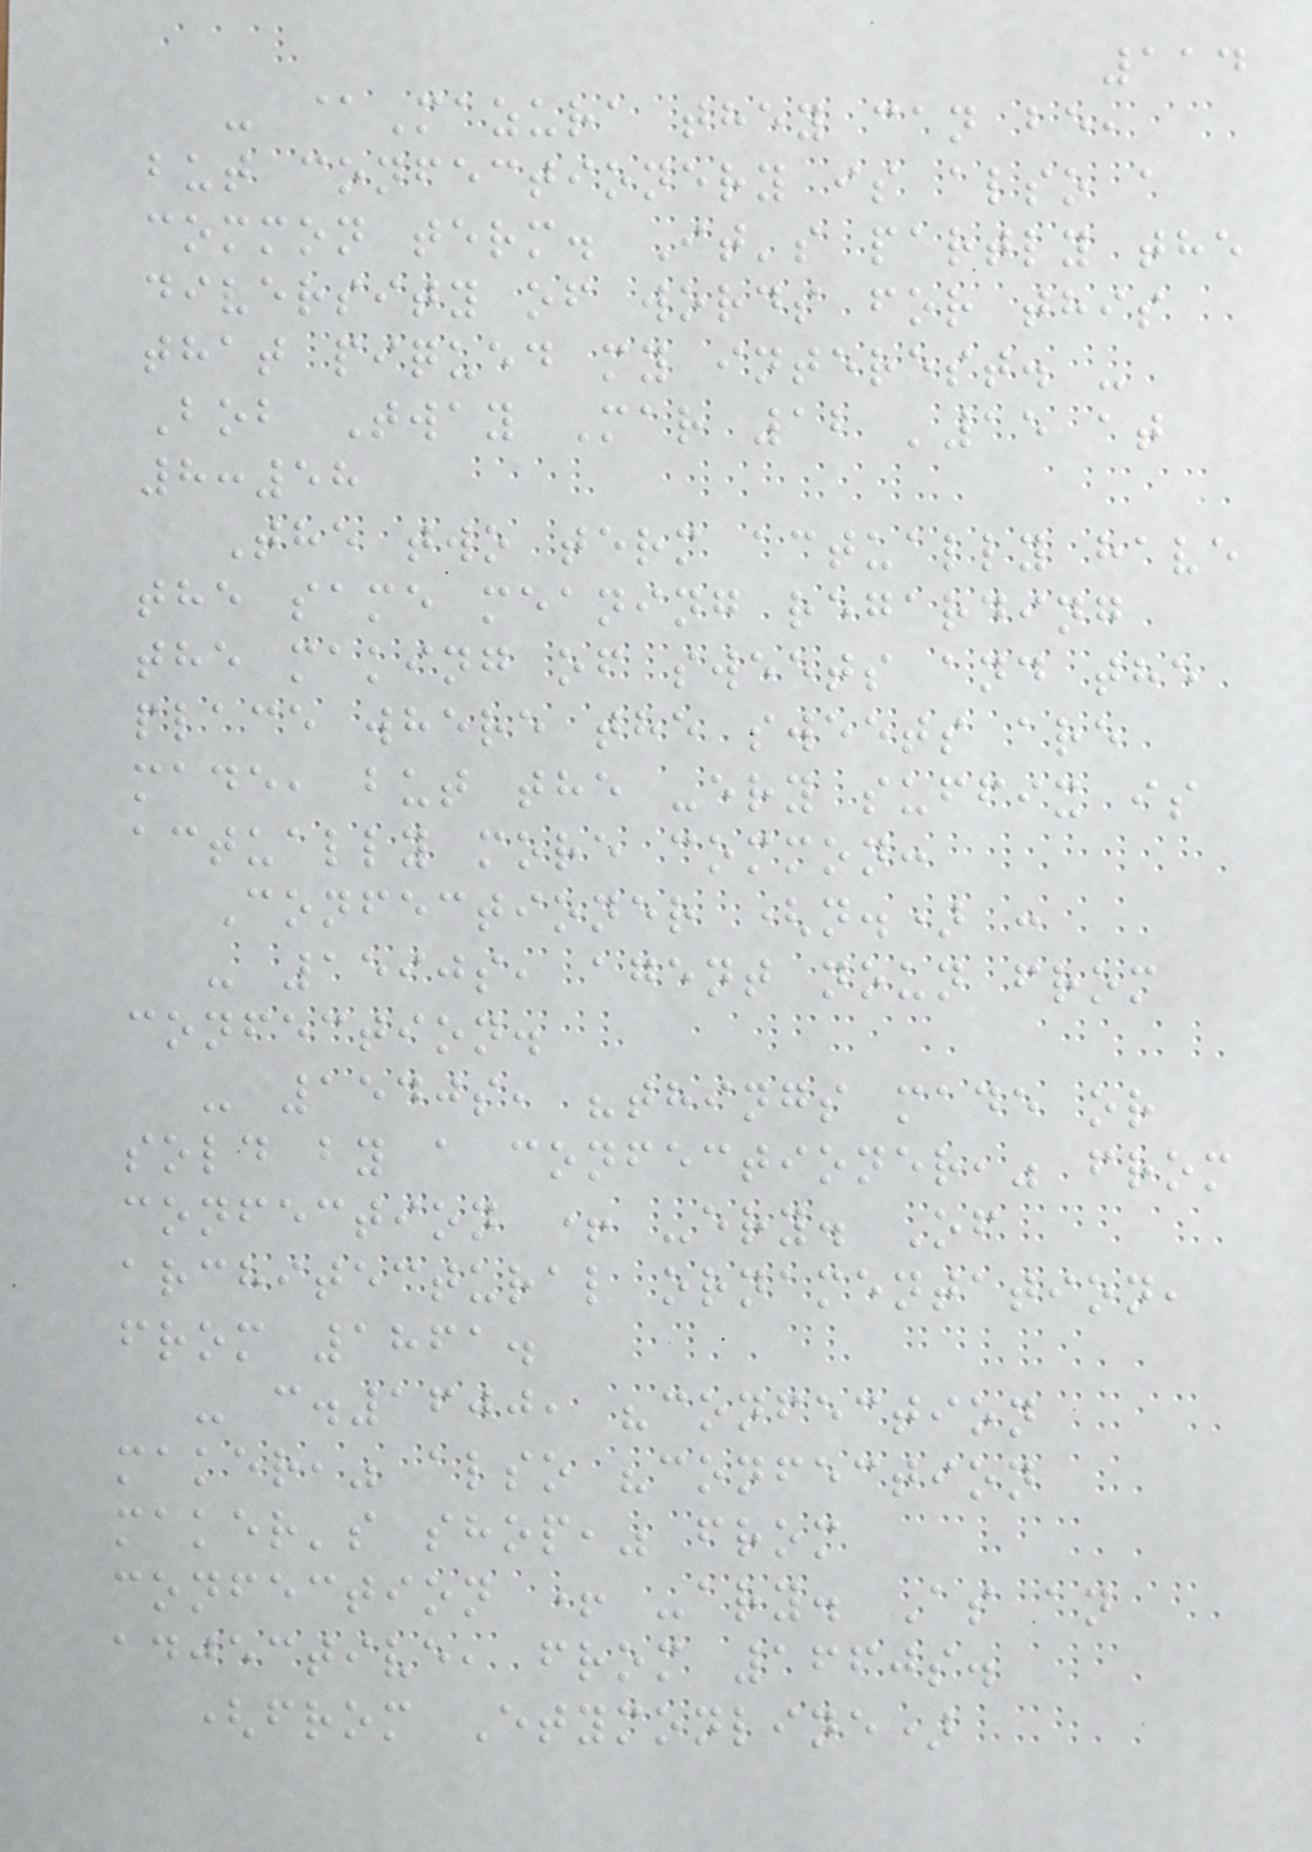114
- @Mazura they can be,
but confectionery is also a
common term. It's partly the
diversity of words for this
that piqued my interest. -
Bob Tway Mar 12 '15 at
8:58
The two term actually have
the same meaning regarding
the making of sweets and the
place where the sweets are
made, but the -ery suffix is
actually more common:
Confectioner (n.) :
- 1590s, agent noun from
confection.
- 1540s, "things made or
sold by a confectioner," from
confection + -ery. Of
architectural ornamentation,
from 1861.
- c.1600, "confection
maker," also "confection
maker's shop," from
confection + -ary. As an
adjective, from 1660s.
(from Etymonline)
